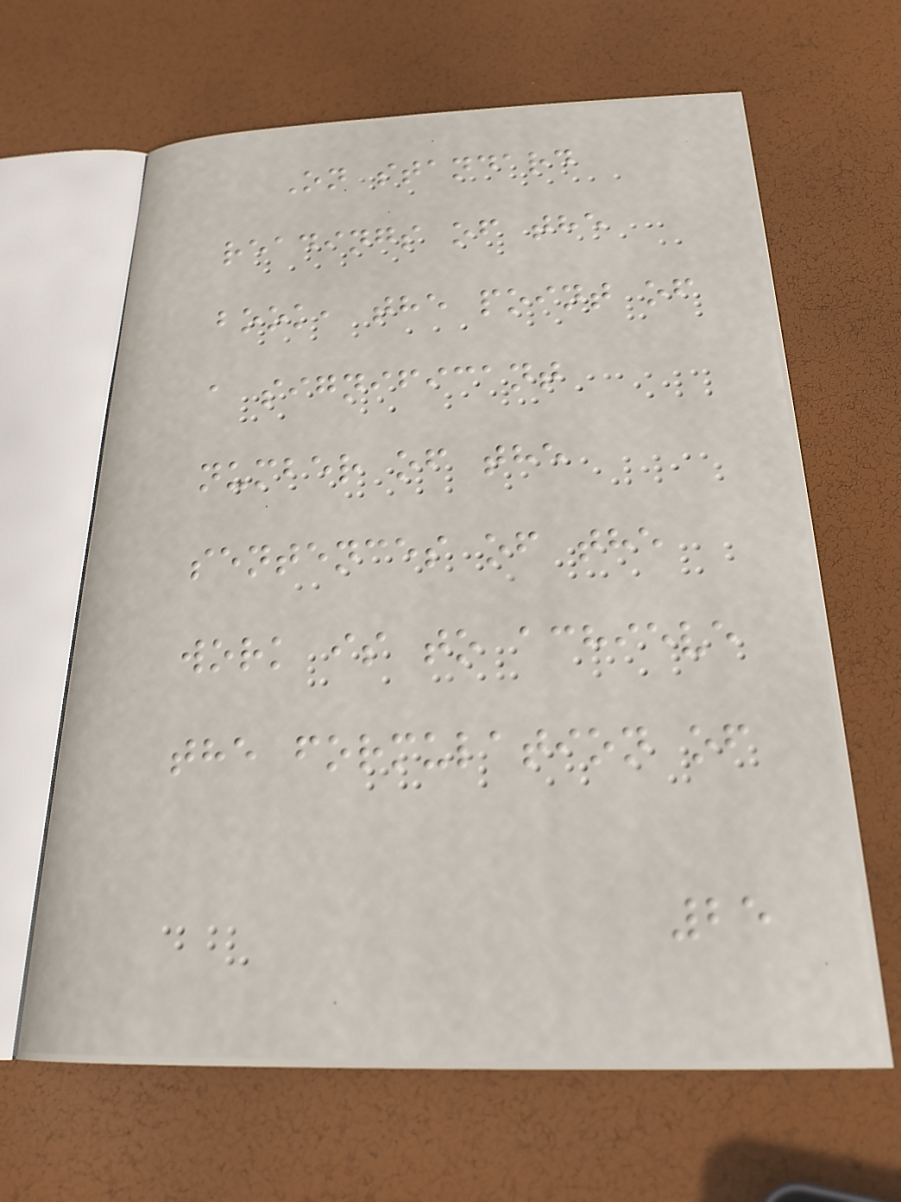On standard
readings of the
book, the point of
a significant
number of the
sentences of the
work is to achieve
the formulation of
25
